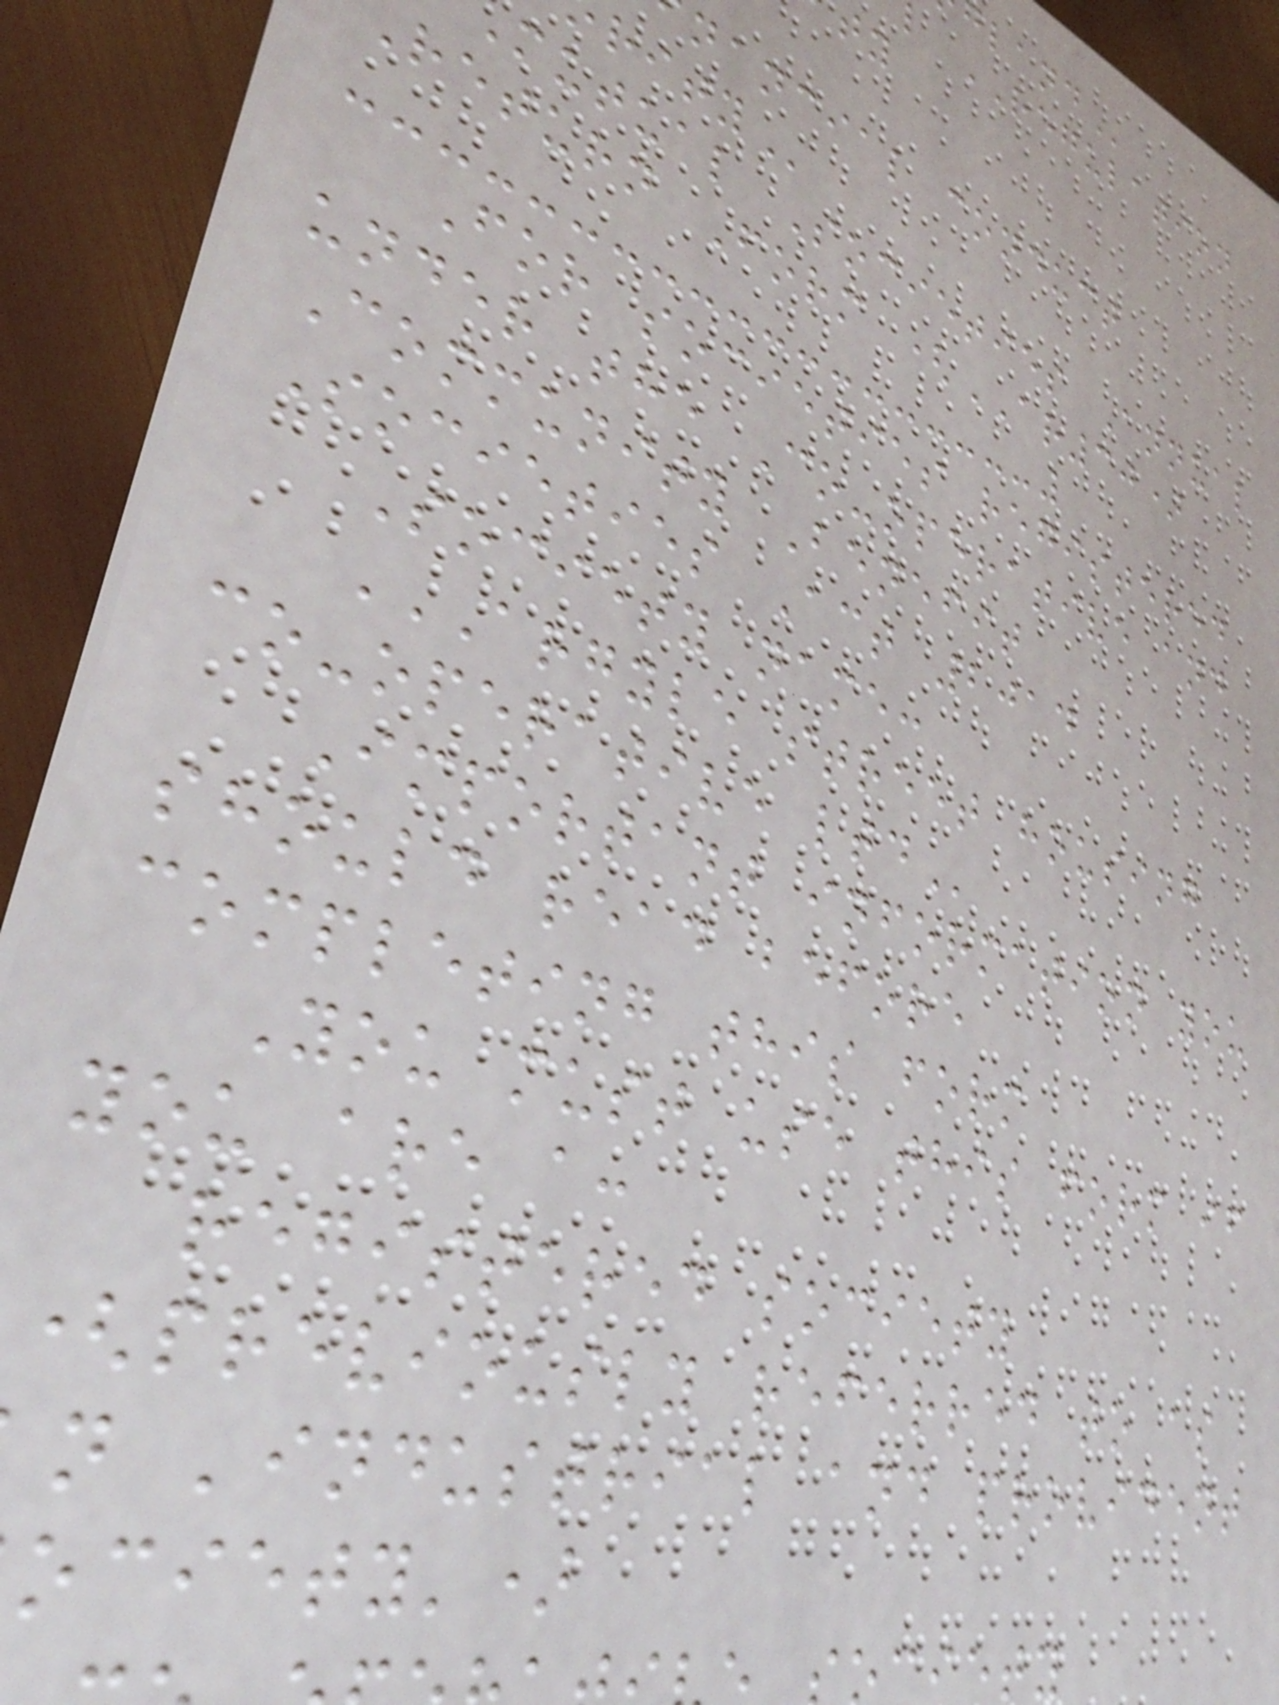l REGULATION
nancial conduct
mutual Societies Annual
return Form (AR30)
For societies registered
under the Co-operative and
Community Benefit
Societies Act 2014
Society name:
ARGYLE STREET HOUSING
co-operative
Important information you
should read before
completing this form
You must use this form if
you are a:
registered society
(previously referred to as
n 'industrial and provident
ociety')
